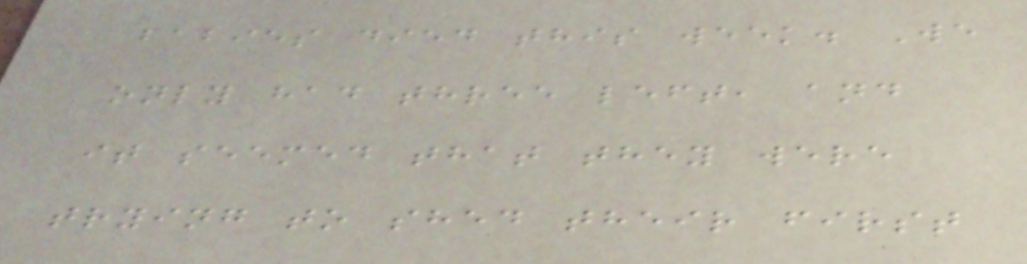babies died this week. We
only had three left, and
it seemed that they were
trying to shed their first
